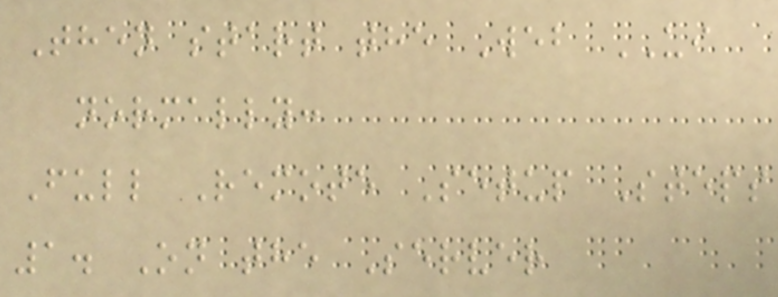Then start the Web UI
normally:
Full Remote Setup Steps
1. On the Server
